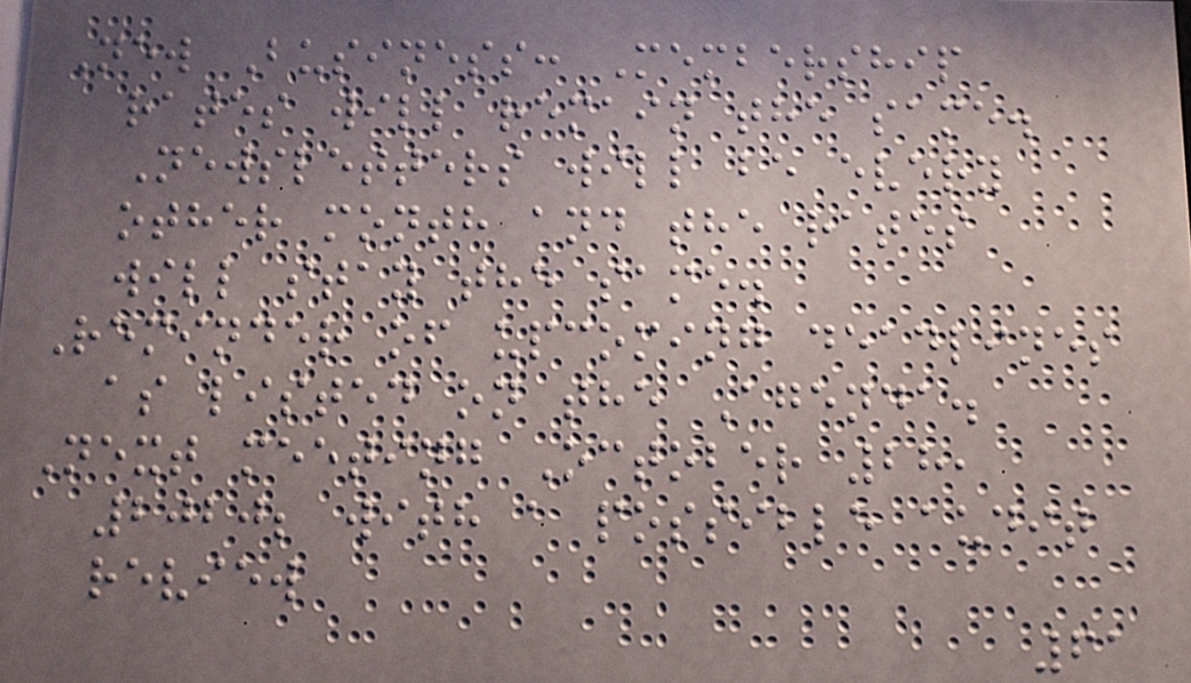New Business: Membership
rates will remain the same.
Newsletters will be every
other month and the rates
will stay the same.
Reminder of upcoming deadlines
as listed on the Agenda.
Next meeting October 28,
2020; with a possible audit
review
61
